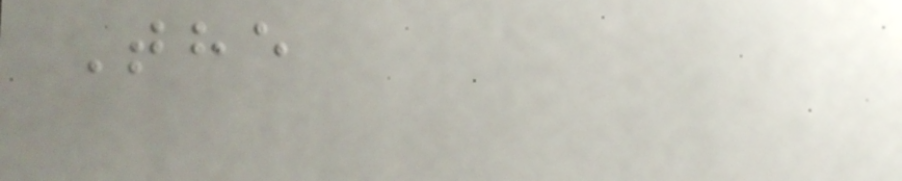The
